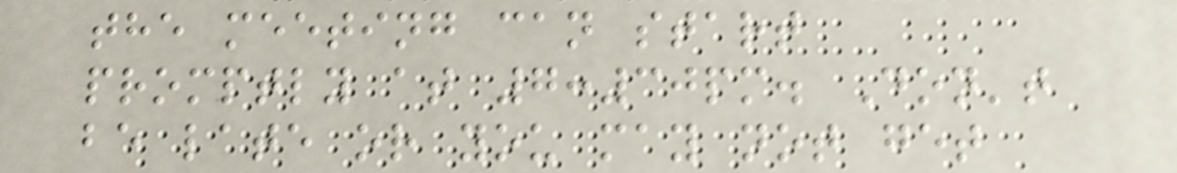the meeting can start
promptly at 7:30pm. Don't
be late or you may not get
